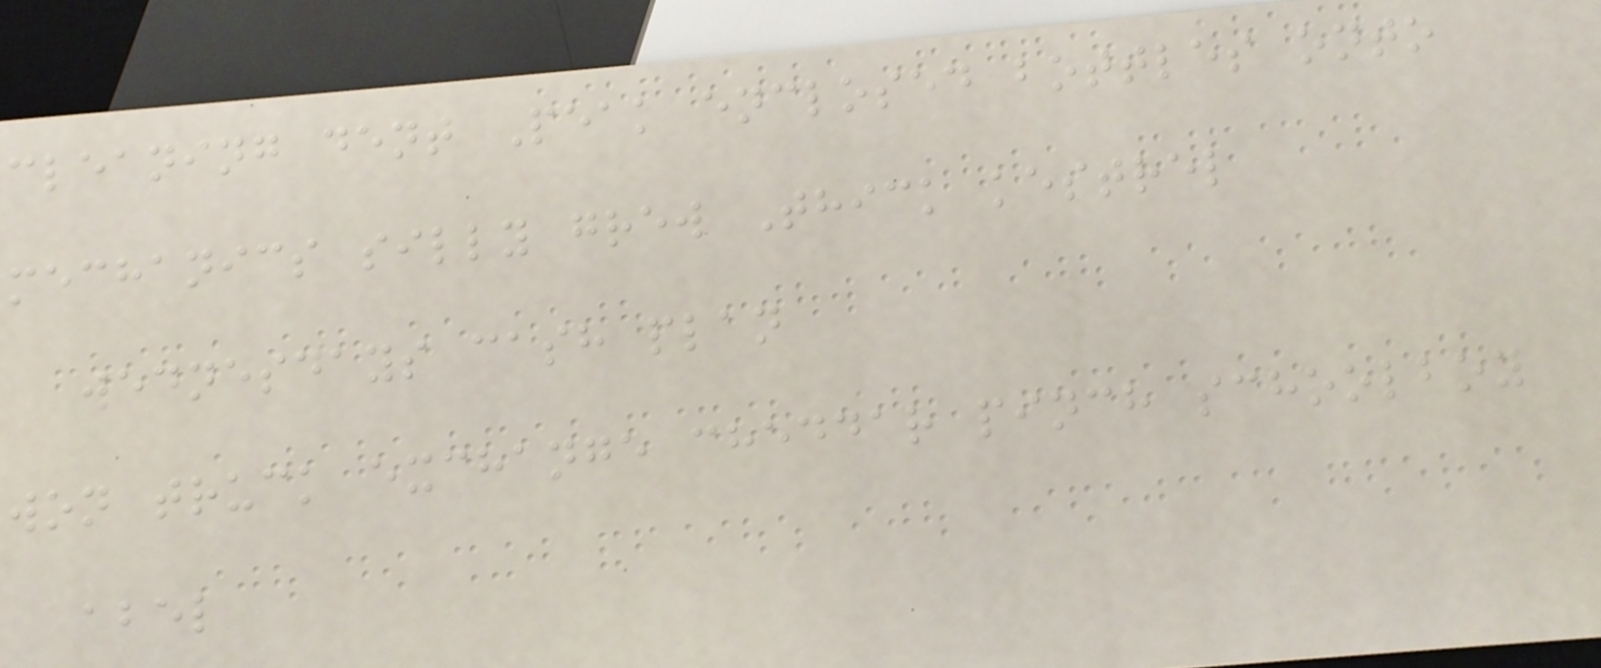cleaning dent Peak enclosed bottles onto
mechanics silly grew Thick kestrel
wednesdays cash plan
won truck exchange cheddar pinch schoolboy
abel
